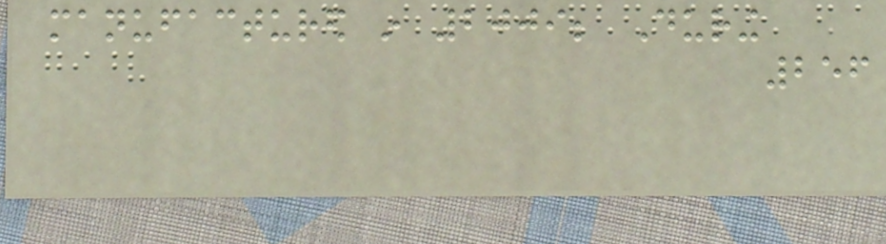manufactured in 2009; During
256
